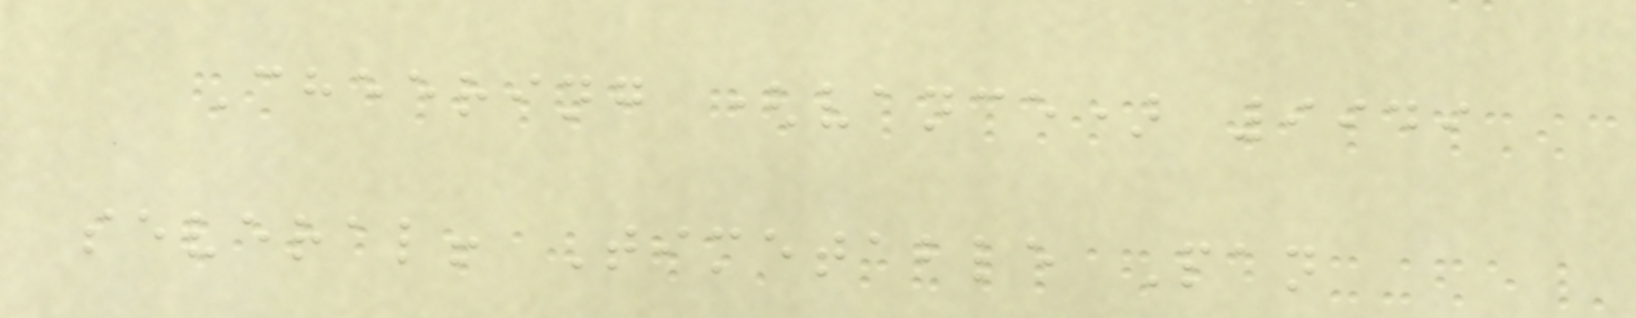Cheering (vance) 9949
several! Timetable Pan
